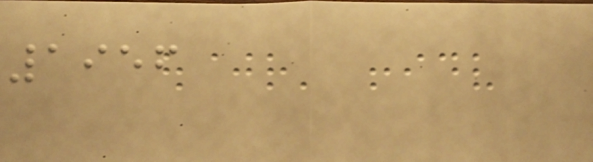1956
